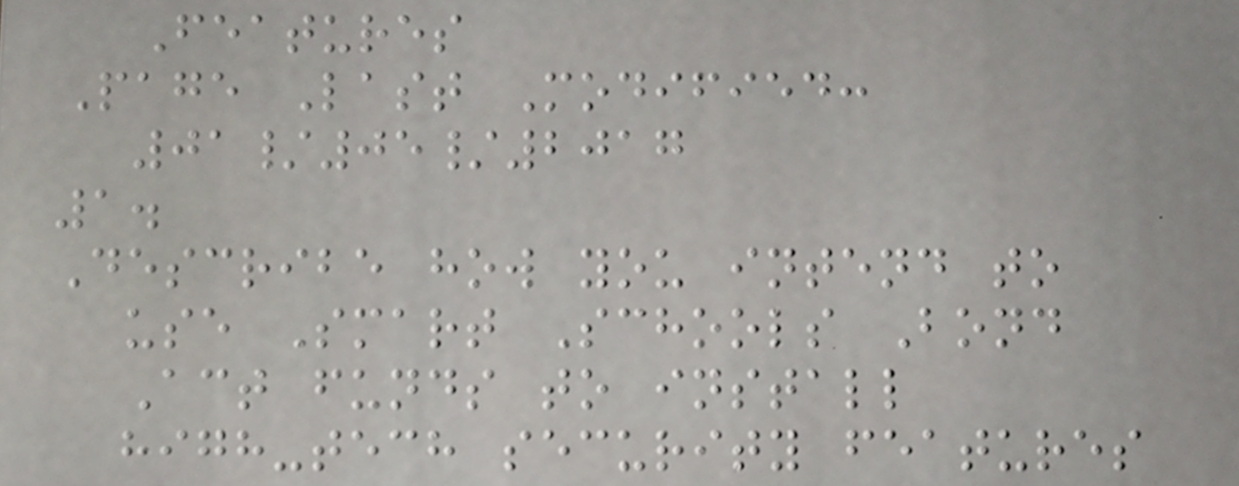Features
Page Last Modified:
01/05/2017
1.
Describe how you intend to
use Smart Schools Bond
Act funds to install
high-tech security features
